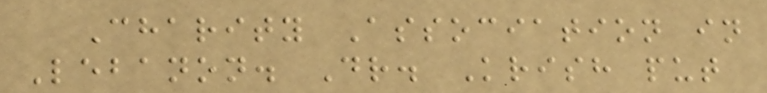Charity Association in
Lebanon. Dr. Krish put
